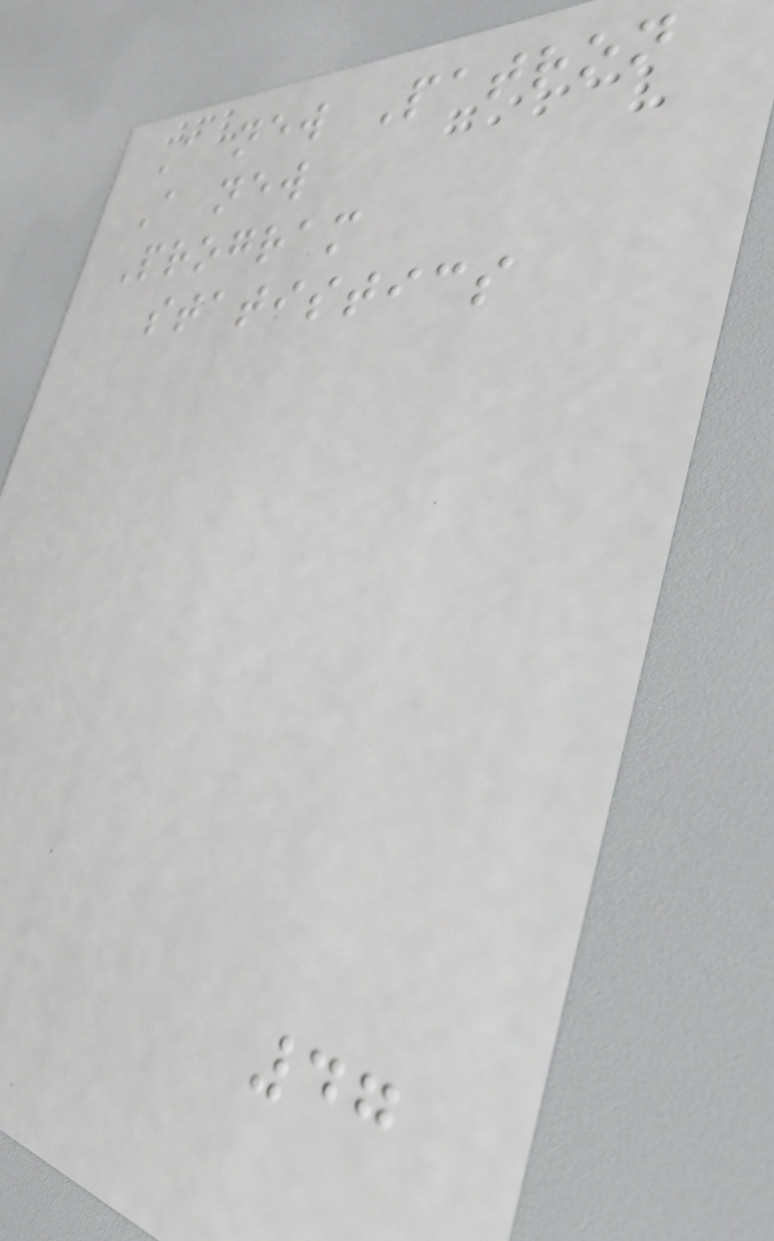A new Patron
A new
Program
statistics
47
